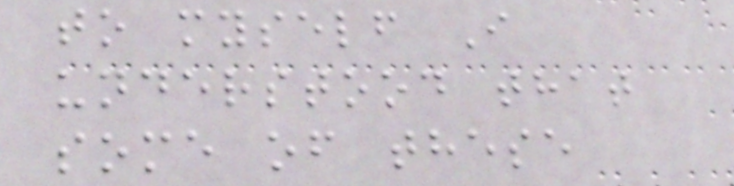to myself I
understood that
some of these
